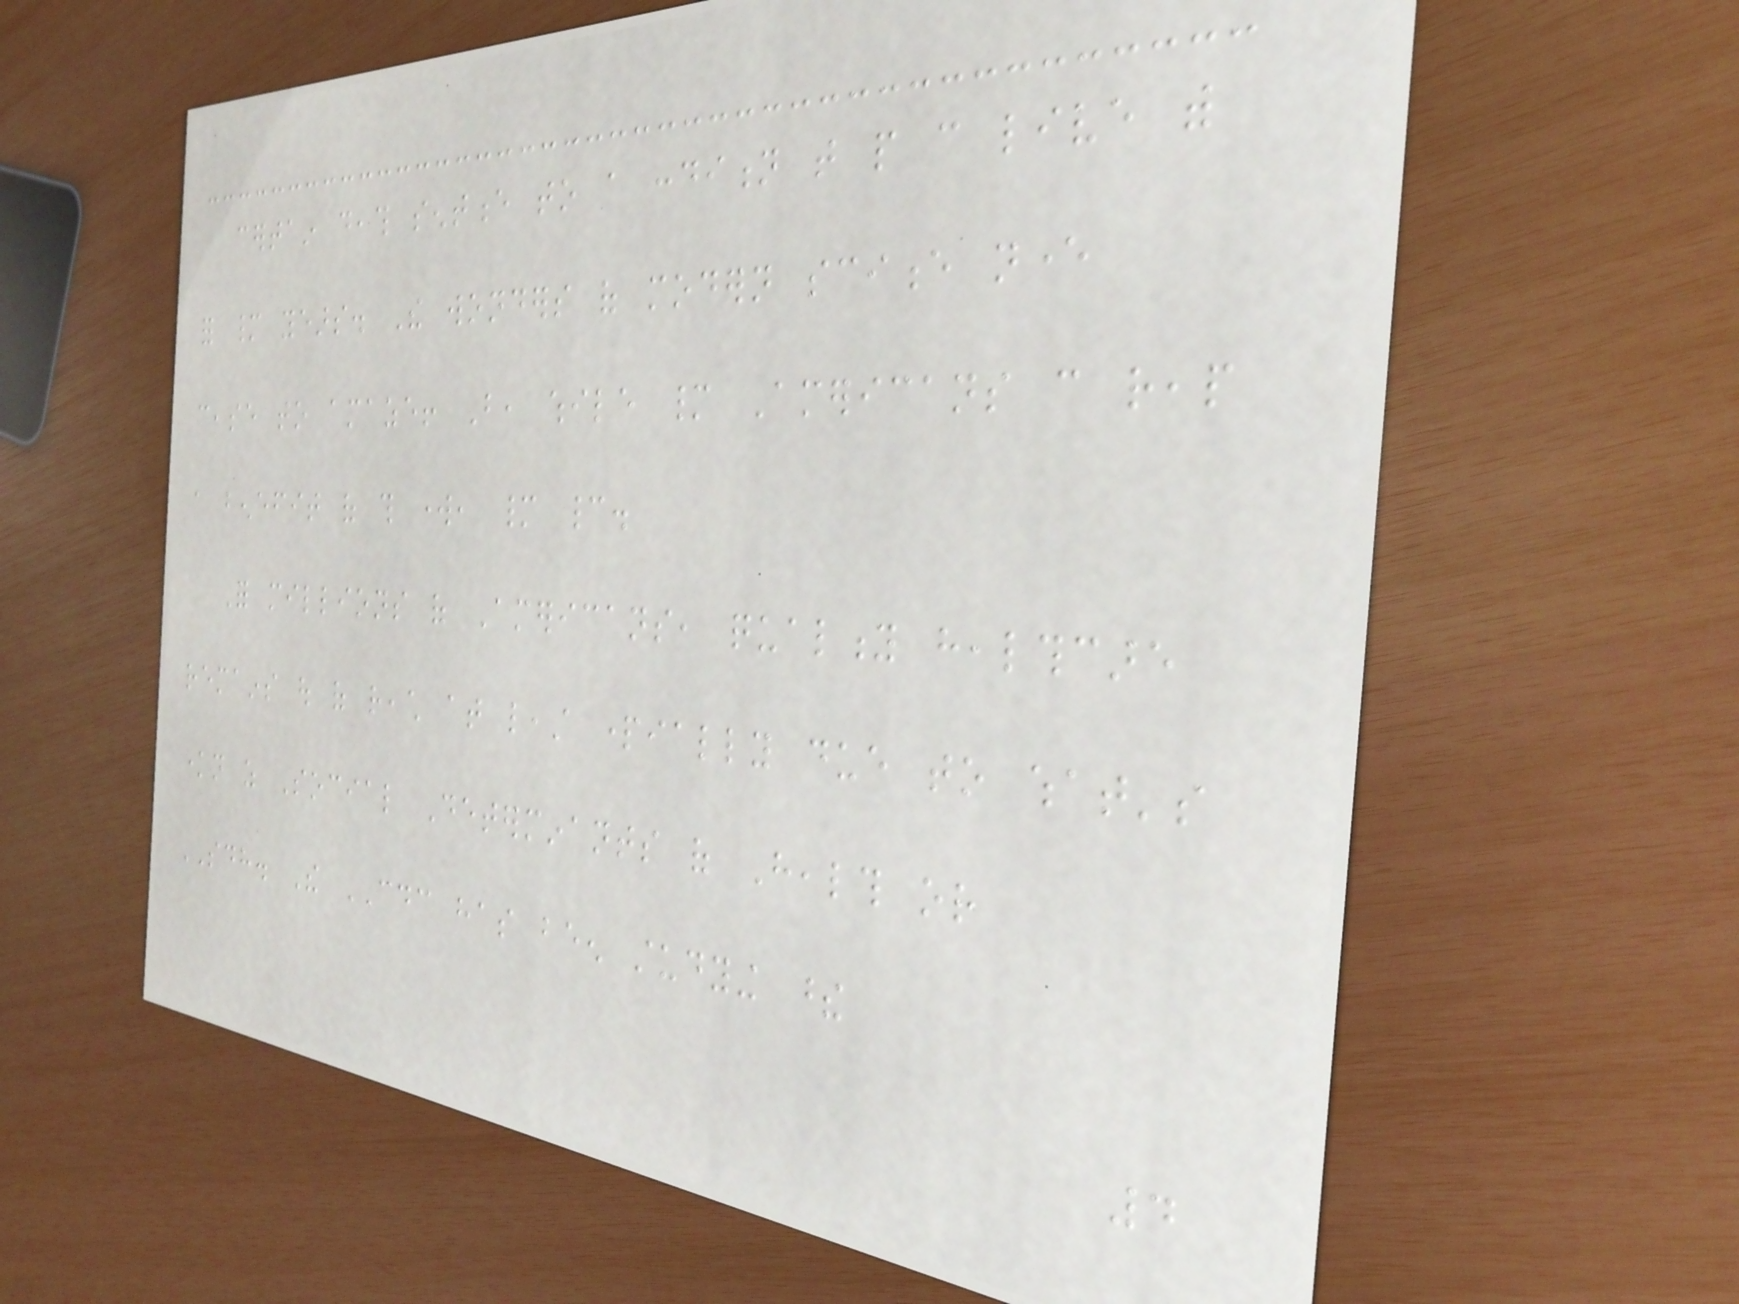certain death sentence to a condition that people can live with
for many years. The wonders of modern science never
cease to amaze! But, while many Americans can reap
a benefit of this work, many cannot.
For millions of Americans, quality healthcare
remains out of reach at least partially due to what's
known as Social Determinants of Health or
SDH. The CDC has been studying these
4
